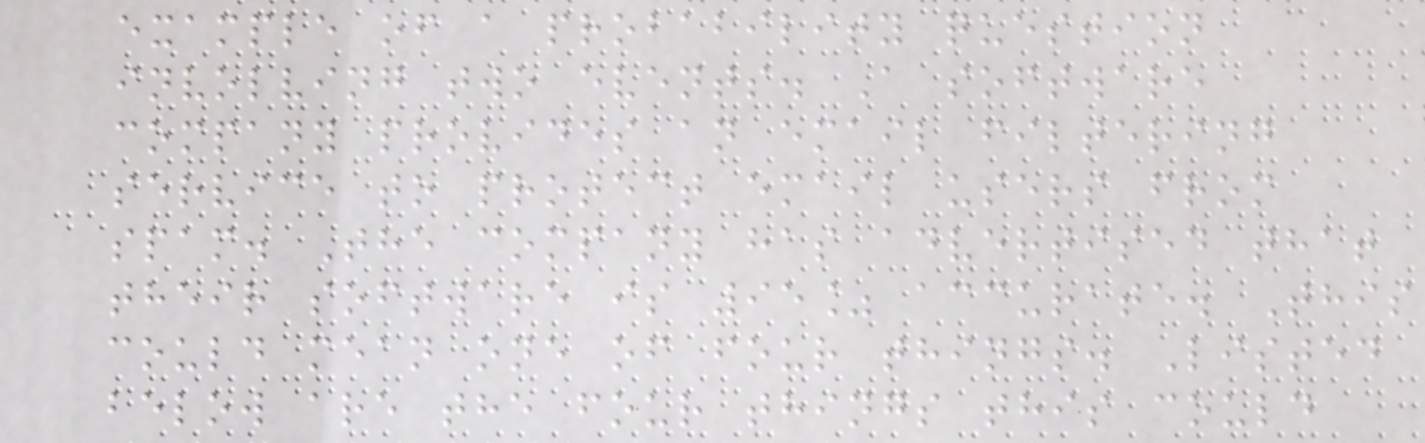example of a probability question
involving two events. A software
company provides an email filtering
service to protect email users from
spam. The company has advertised that
their software is 95% accurate. This
could mean one of four things. Listed
below are the four things this could
